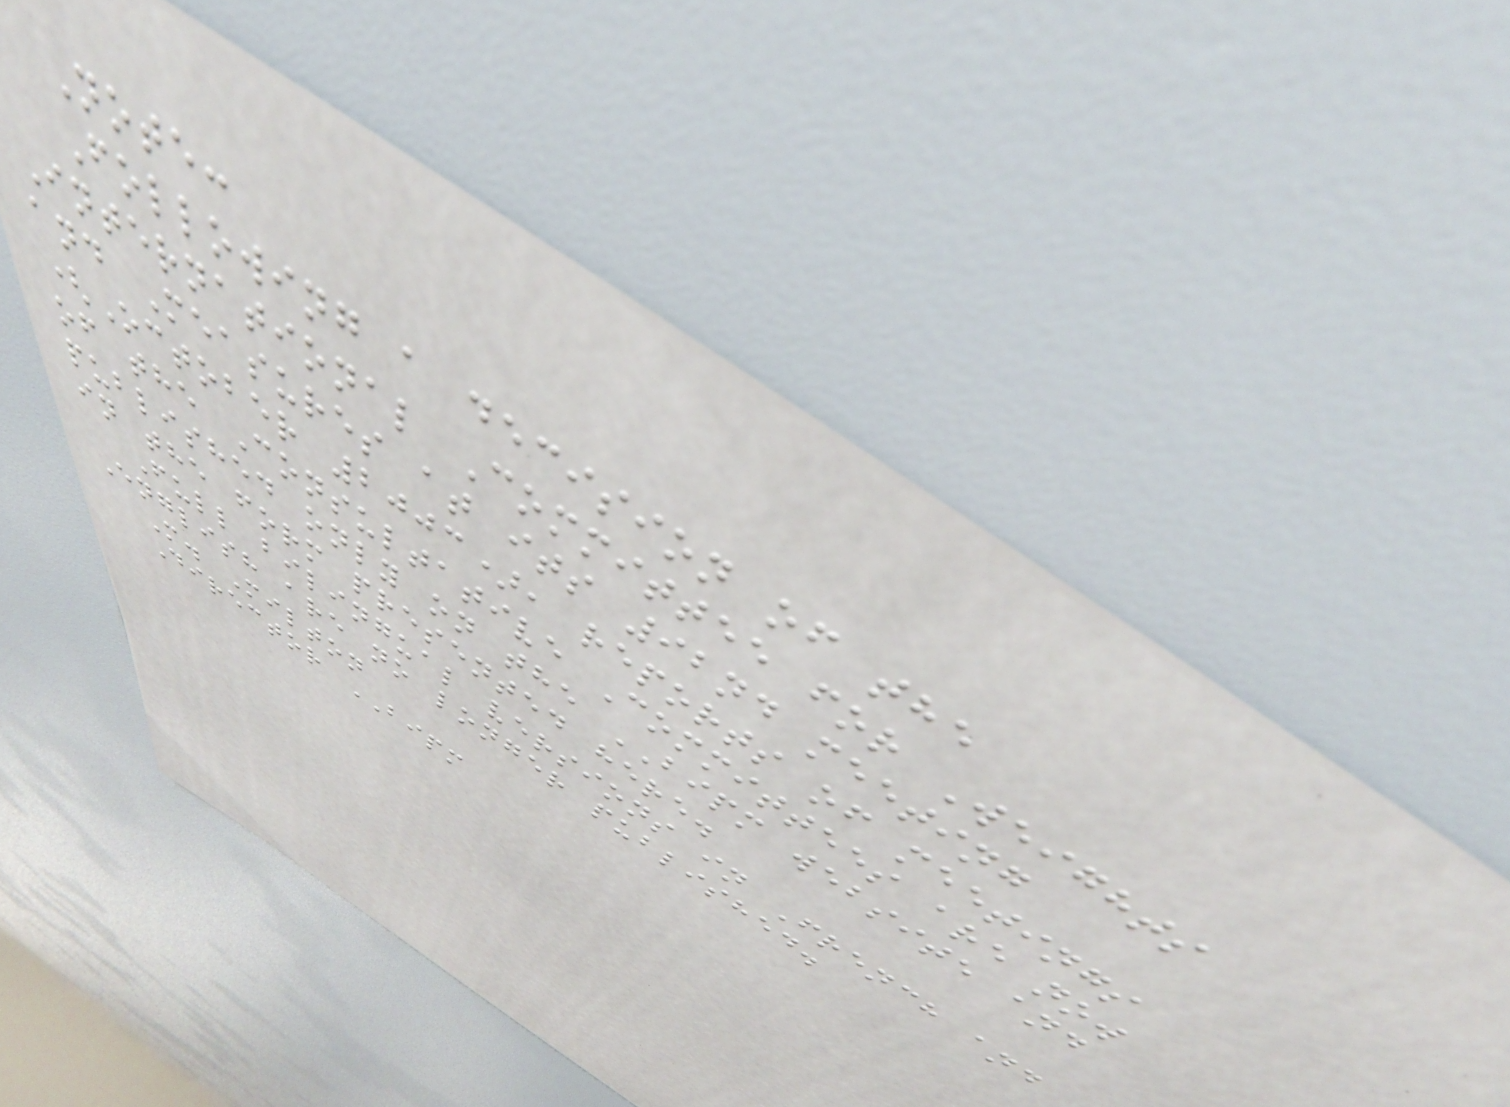Note:
Following a decision of the
International Committee for Weights
and Measures at its 92nd meeting
(October 2003), reports of meetings
of the Consultative Committees are now
published only on the BIPM website and
in the form presented here.
Full bilingual versions in French and
English are no longer published.
M. Milton
Director BIPM
